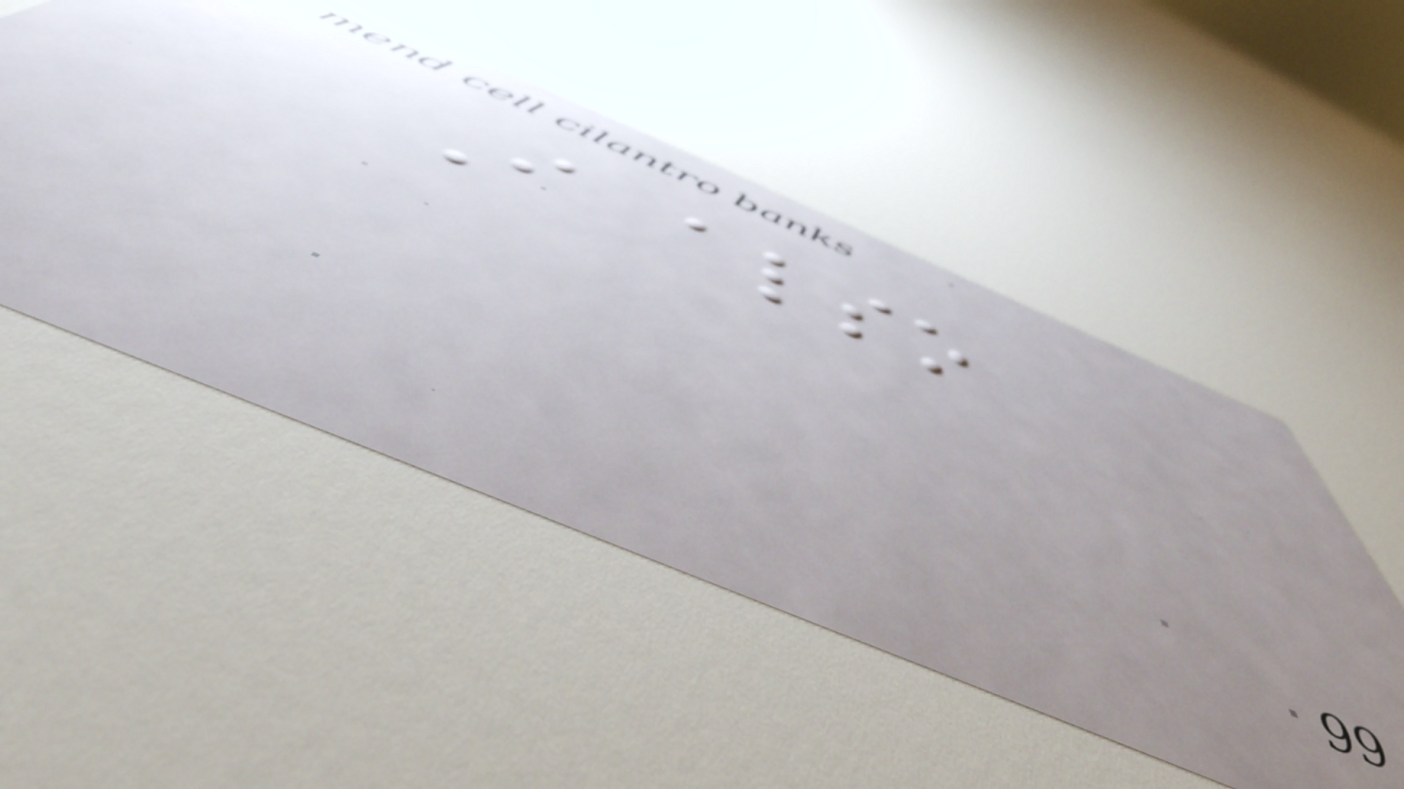I also
